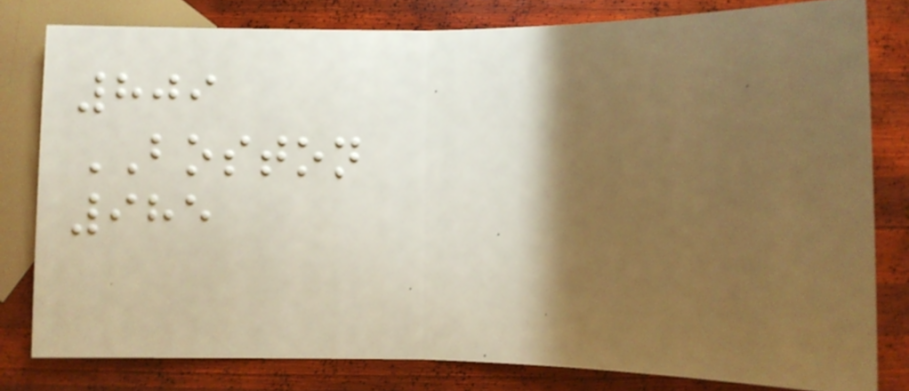809
BOSTON
985
